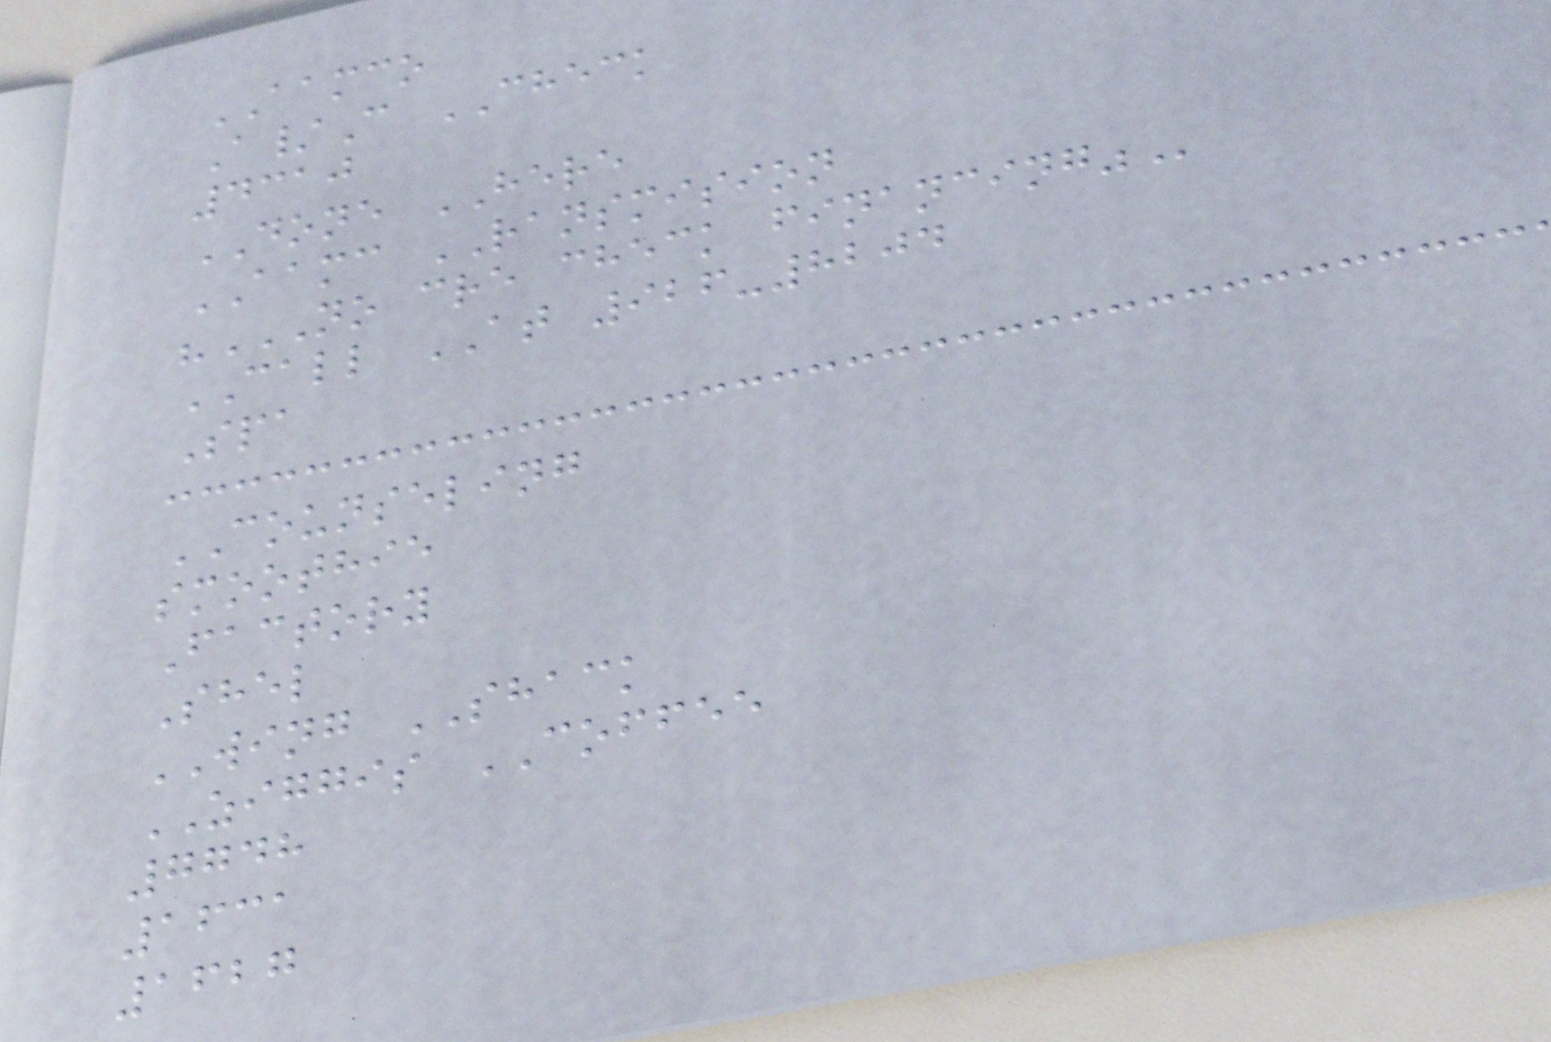AAMCO
A/C CHECK
4310
DONE HERE
AAMC RANSMISION
"NO CRE CHECK FINANCING"
CALL AT 926-8204
Spa
COUNSELING
smoothie
Factory
Shel
WING SHACK
ZIGGIS COFFEE
7748
1631
1627
